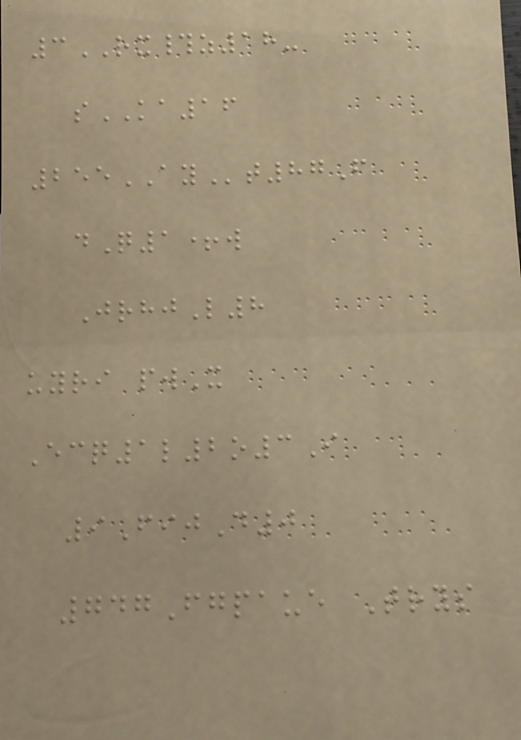3RX#z18-
sKA16
255AYt87F
dQ1+w
JrhjL8
uyri pwX
Ecq1l2o3I
9FijD0
747Fgpaue Trys
